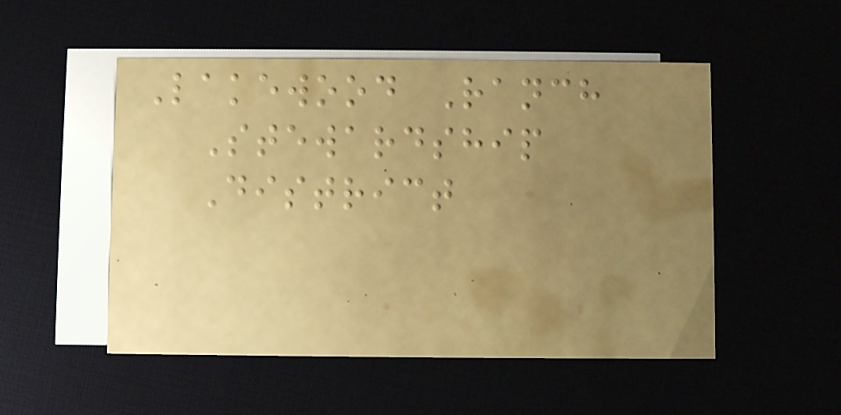Lakewood Ranch
Stewardship
District
